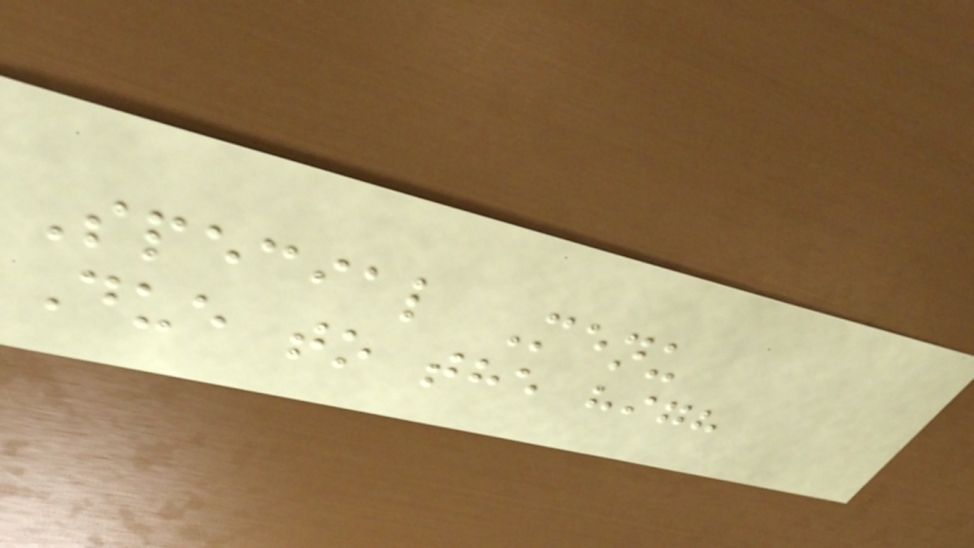Special Menu
Due to the high
